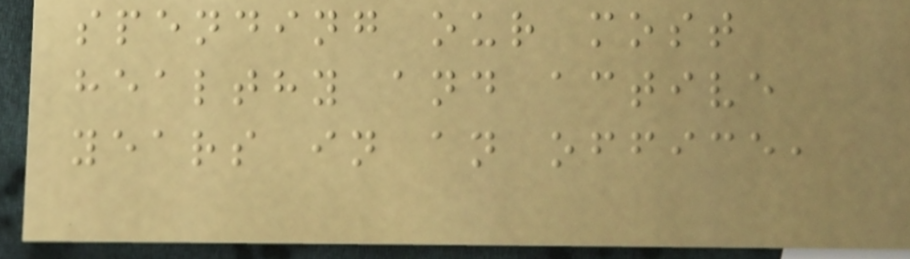spending our most
healthy and active
years in an office,
